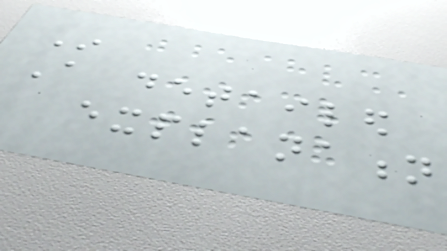In
A detailed
explanation
